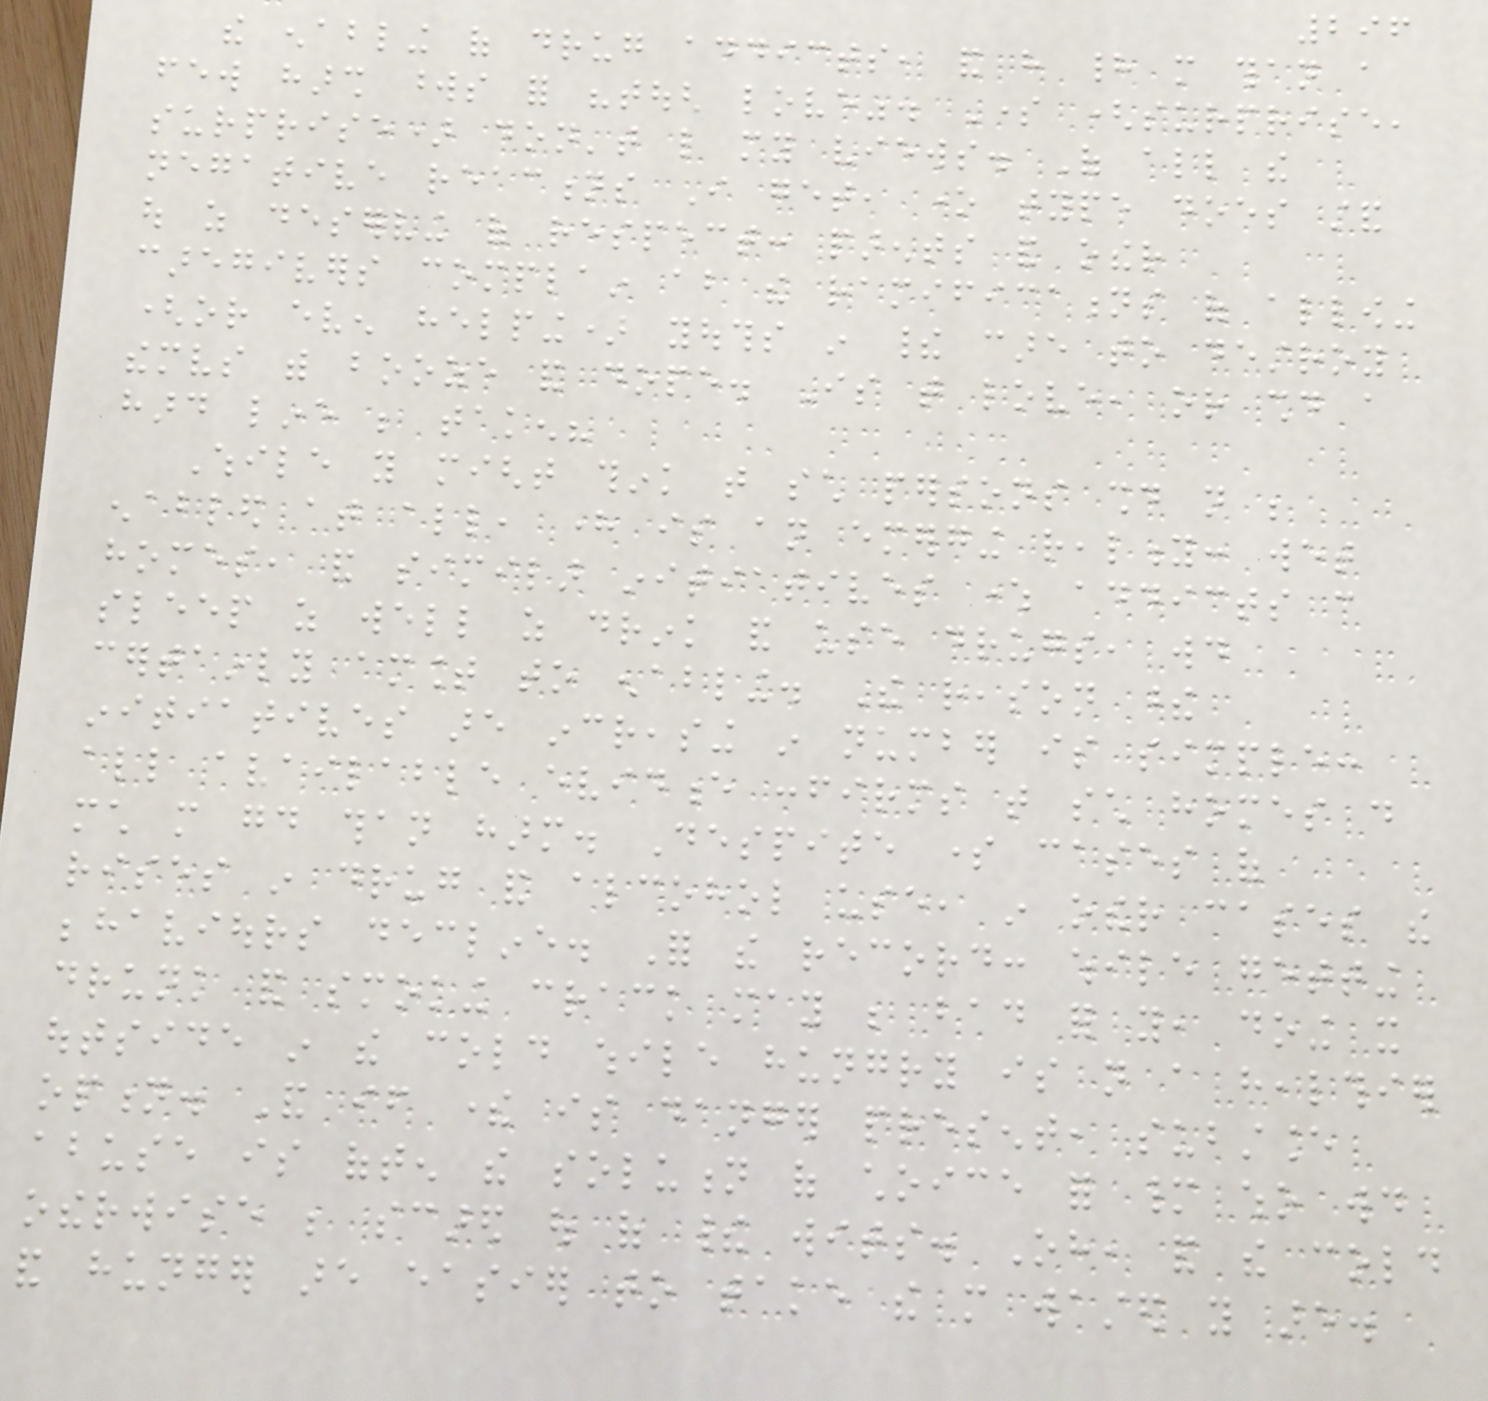296
the enabling of drug addicts, and have had more than a
few harsh words for "tough love". Some (surprise,
surprise) don't like my views. Of all the
negative reactions I get, one type does stand
out as deserving of respect: parents and other
caregivers complain about the ramifications of allowing
(or even helping) youths in their care to destroy
themselves with booze and dope. Is that love, or should a
hard line be taken?
While you might think that such persons should not be
enabled at all, here is an emerging reality: wet
homes, and similar initiatives where addicts can
sleep as well as drink and use drugs, would
certainly amount to enabling. The reason these
initiatives are increasing in number is simple:
all available evidence confirms that such homes do
much more good than harm. Despite some cases of
rises in drug and alcohol use, in other cases the
behaviours decline. For the record: while getting
drunk and smoking crack may be bad for you, doing it
outside in the cold while hungry is not a healthier
option. And if there is danger present, substance
abuse is often the solution of choice for many who would
otherwise be scared out of their wits. Oh, and the cold
and hunger are easier to take the more wasted you are.
